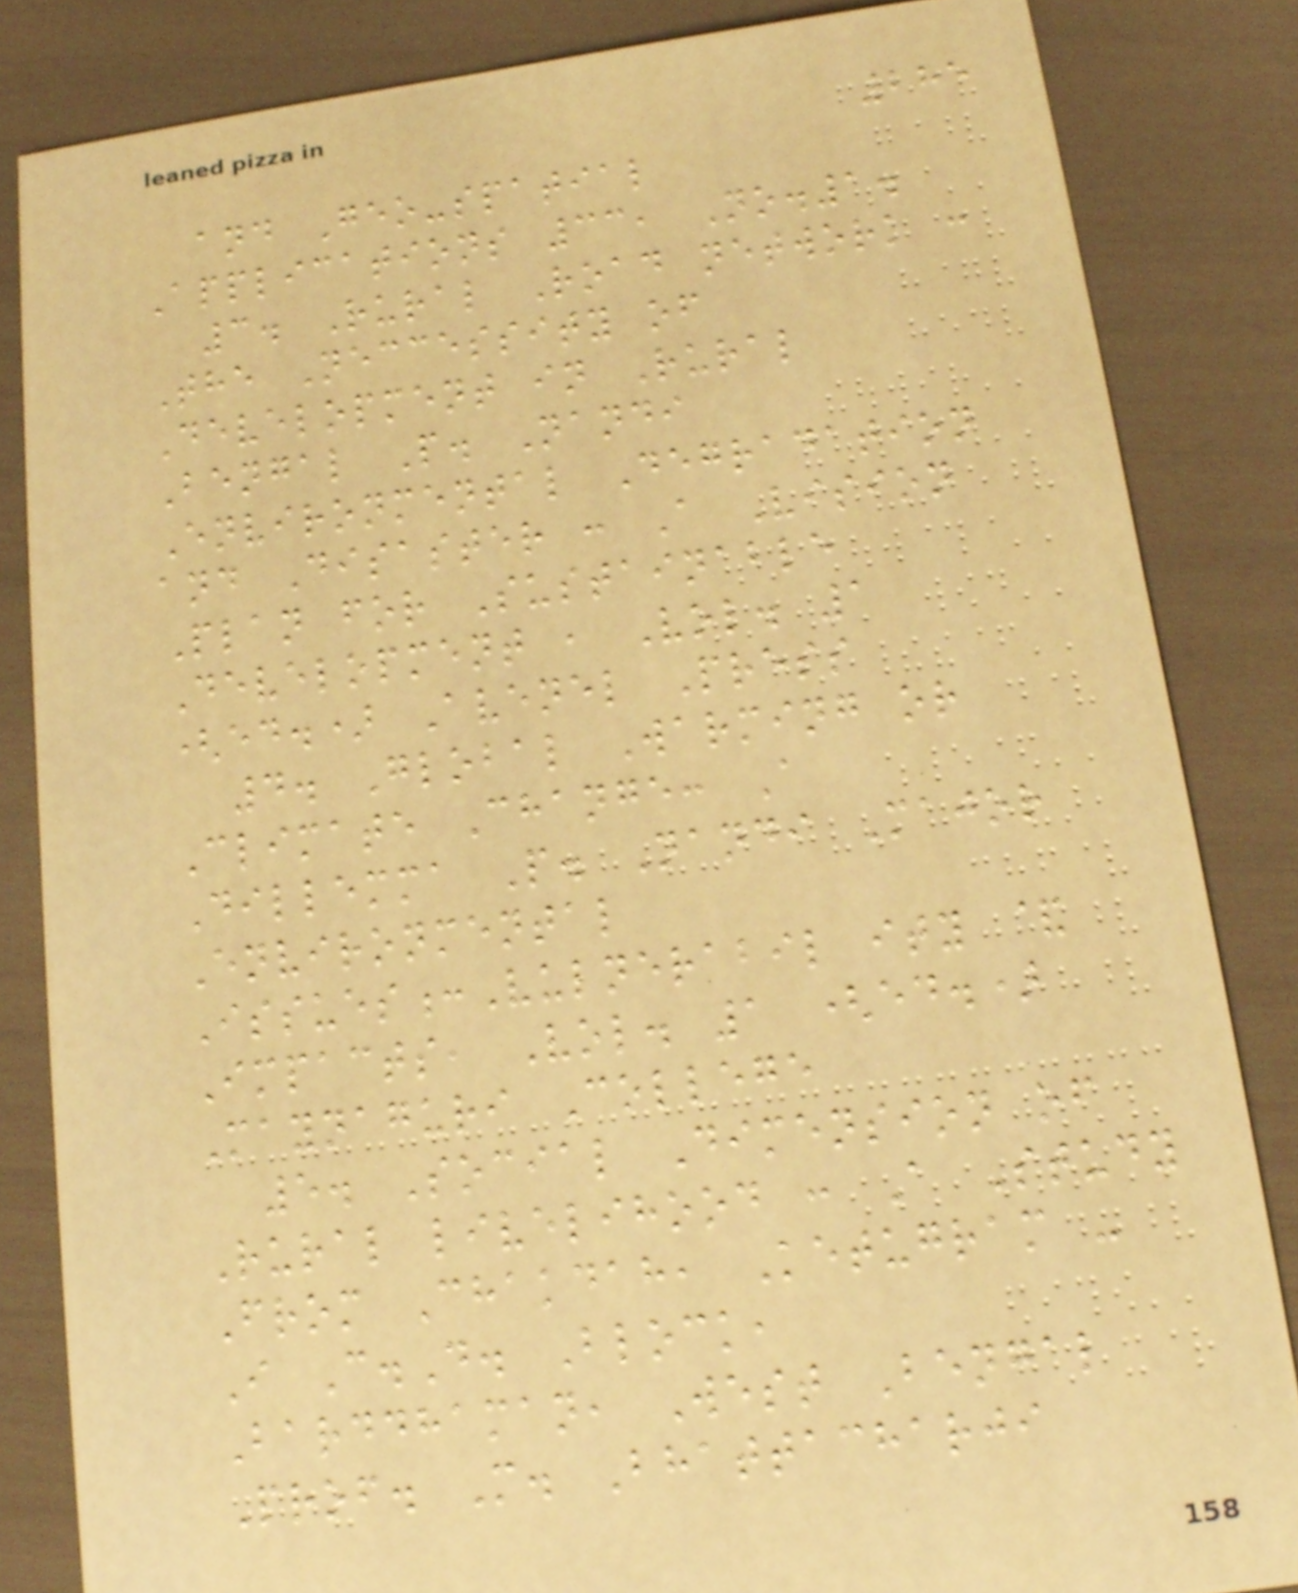285
and Geo-spatial
Applications 33, No.1.
3. Rural Road network :
The Neccessity of
Development in Rural
Bengal P. Nandi
Environmental Degradation
and Disaster : A Vision
Plan for Sustainable
Development , Vol. 1
(ed.) Avenel Press
4. Global Warming or
Climate Change: A
Dillemma P. Nandi Major
Environmental
Issues:Vulnerabil ity &
Impacts, Vol. 1 (ed.)
Maynaguri College
5. Social Dimension of
Rural livelihood : A Study
From Chakdah, Ketugram -
I C.D. Block,
Barddhaman, West Bengal
Prof. M. Bhattacharji
